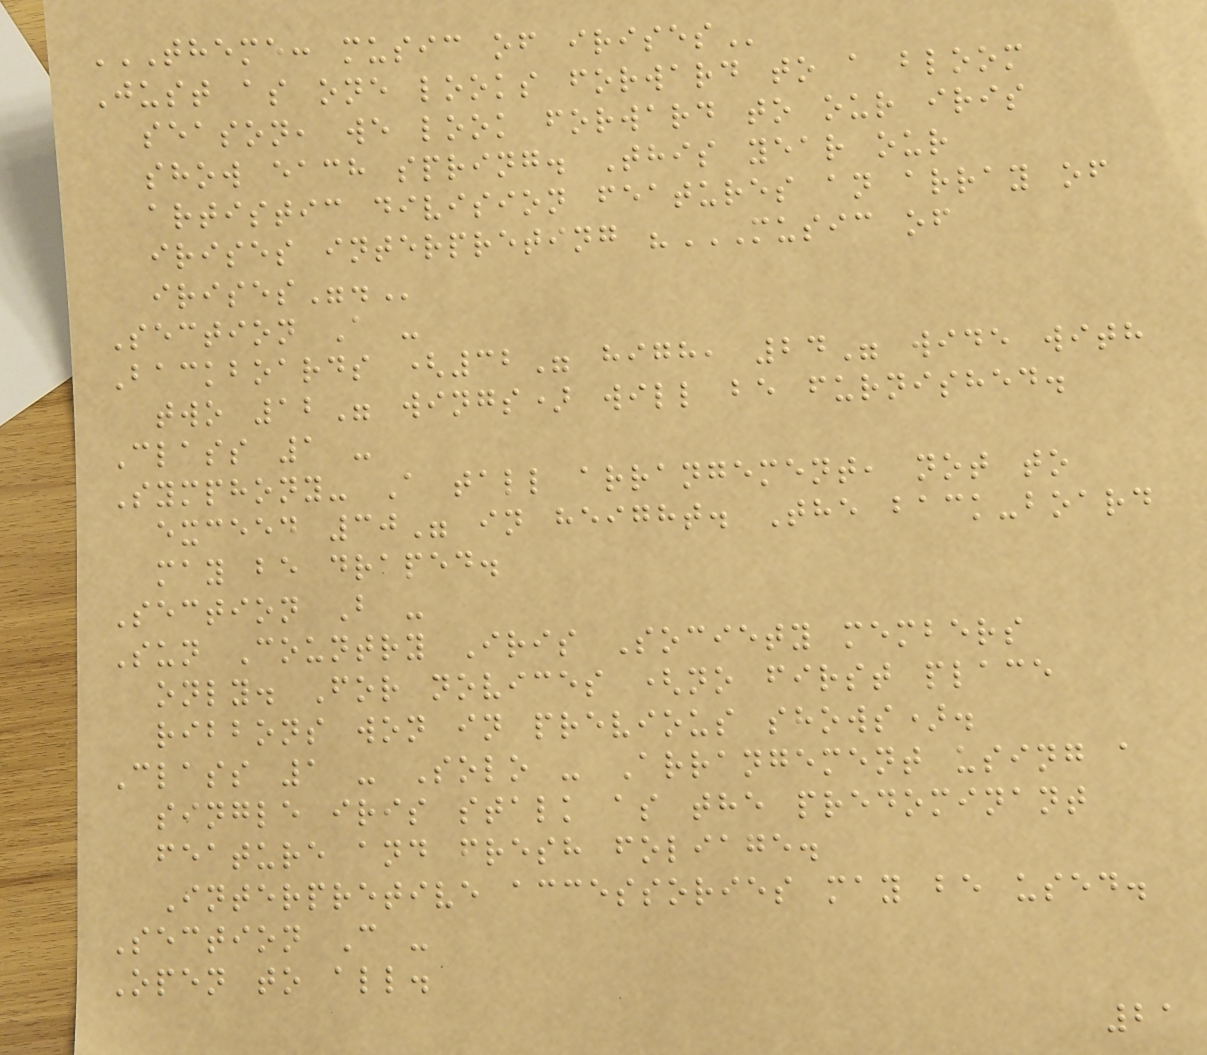THEME: MUSIC OF IRISES
Just as one looks forward to a bloom
season, we look forward to our iris
show each spring. This year our
artistic division features an array of
irises interpreting "MUSIC OF
IRISES".
Section A -
Backboards (32" high, 24" wide with
two 12" wings) will be furnished.
Class 1 -
Symphony- A tall arrangement, not to
exceed 30" in height. The back-board
may be draped.
Section B -
Sun Country Iris Society members
only. For novices (no first place
ribbons won in previous shows).
Class 1 - Solo - Arrangement using a
single iris stalk as the predominant
feature and fresh foliage.
Interpretive accessories may be used.
Section C -
Open to all.
21
